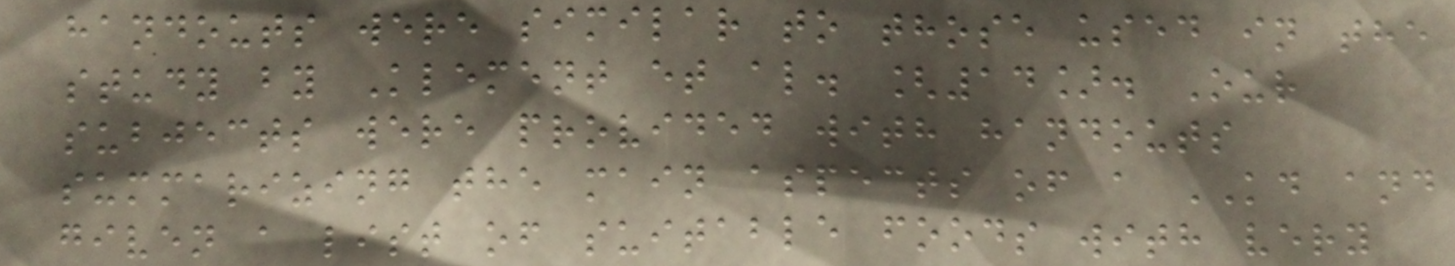handouts were similar to those used in the
study by Klement et al. [14]. Our
subjects were provided with handouts
summarizing the main aspects of a KD and
given a list of suitable foods with very
